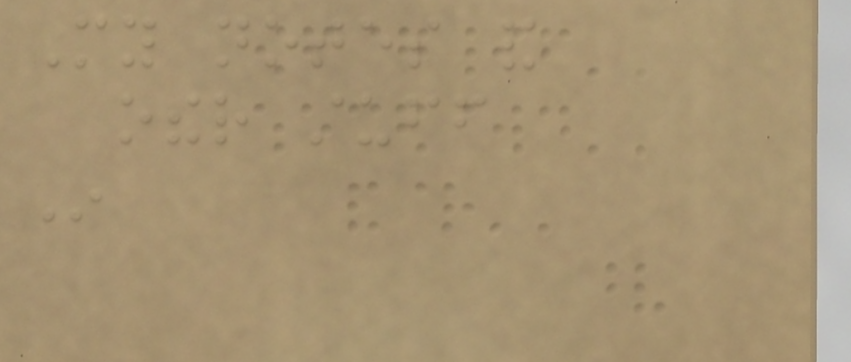My notes and
other stuff
In
